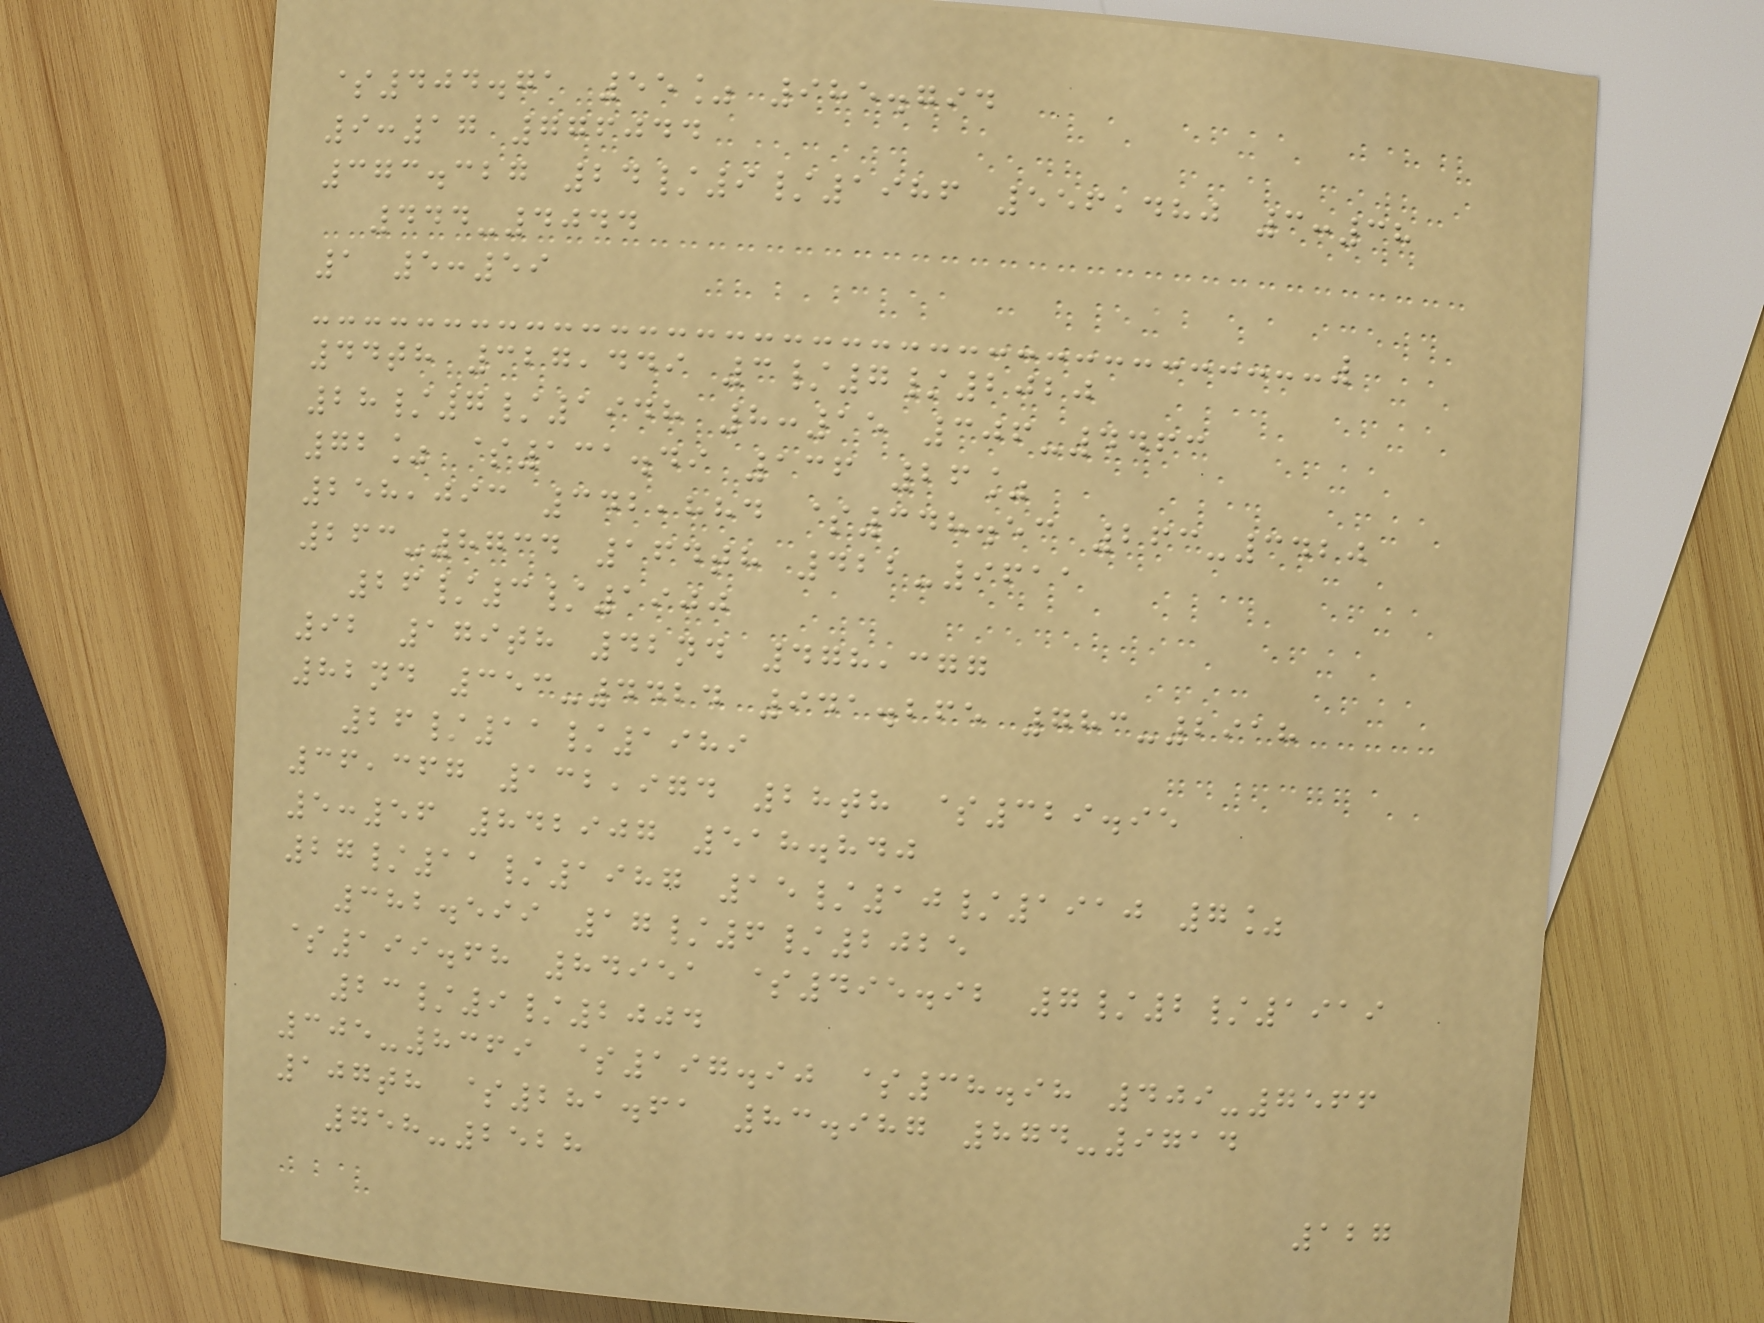$404.71 55% 985.794
9:17 776044
373.327 24/9/1986 556,480 3:38
444-4044
1 5:59
44th 327,449 3/7/2020
28/7/1948 8:15 306-4463
72% $131.49 136 26%
258,093 342,884 $348.53 263-3420
263-8734 164th 422-9611
26/3/1900
92 179th 42nd 478,377
82nd 353-4424 941.265 783-2918
26/11/1989
36,367 132,974 28th $329.95
5:56 842907 518.840
27/11/1987 15/10/1910 7%
382.599 17/6/2025
$199.68 84951 $495.92 7/2/1919
23/9/2004
305-8369 $197.90 $38.98 409-7566
107th $281.61 83.987 874-9714
758-2528
127
